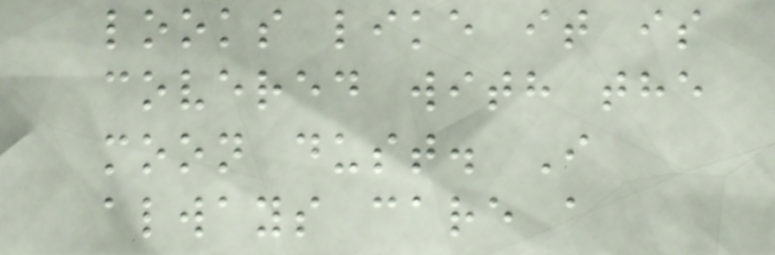looks like it is
covered with the
moon dust. I
always care a
